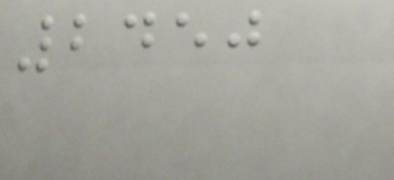2450
